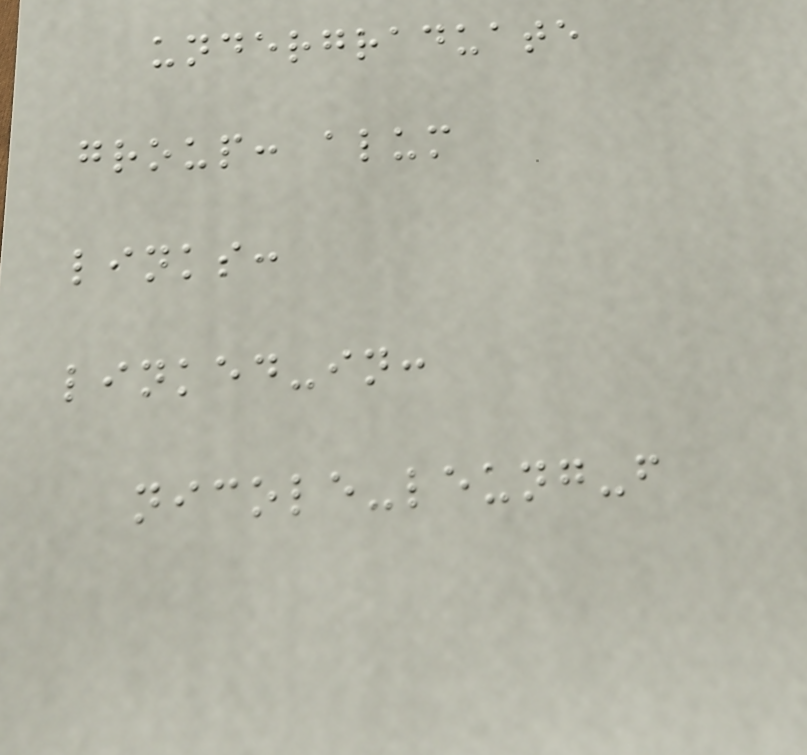undergraduate
group: alum
links:
linked-in:
nicole-leung-f
